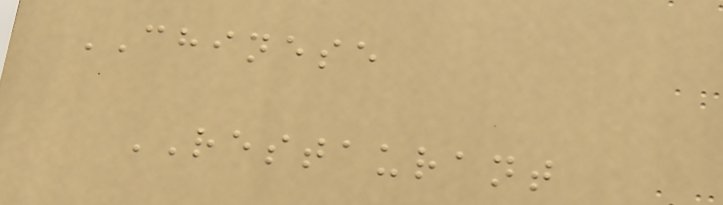CHINESE
RESTAURANT
